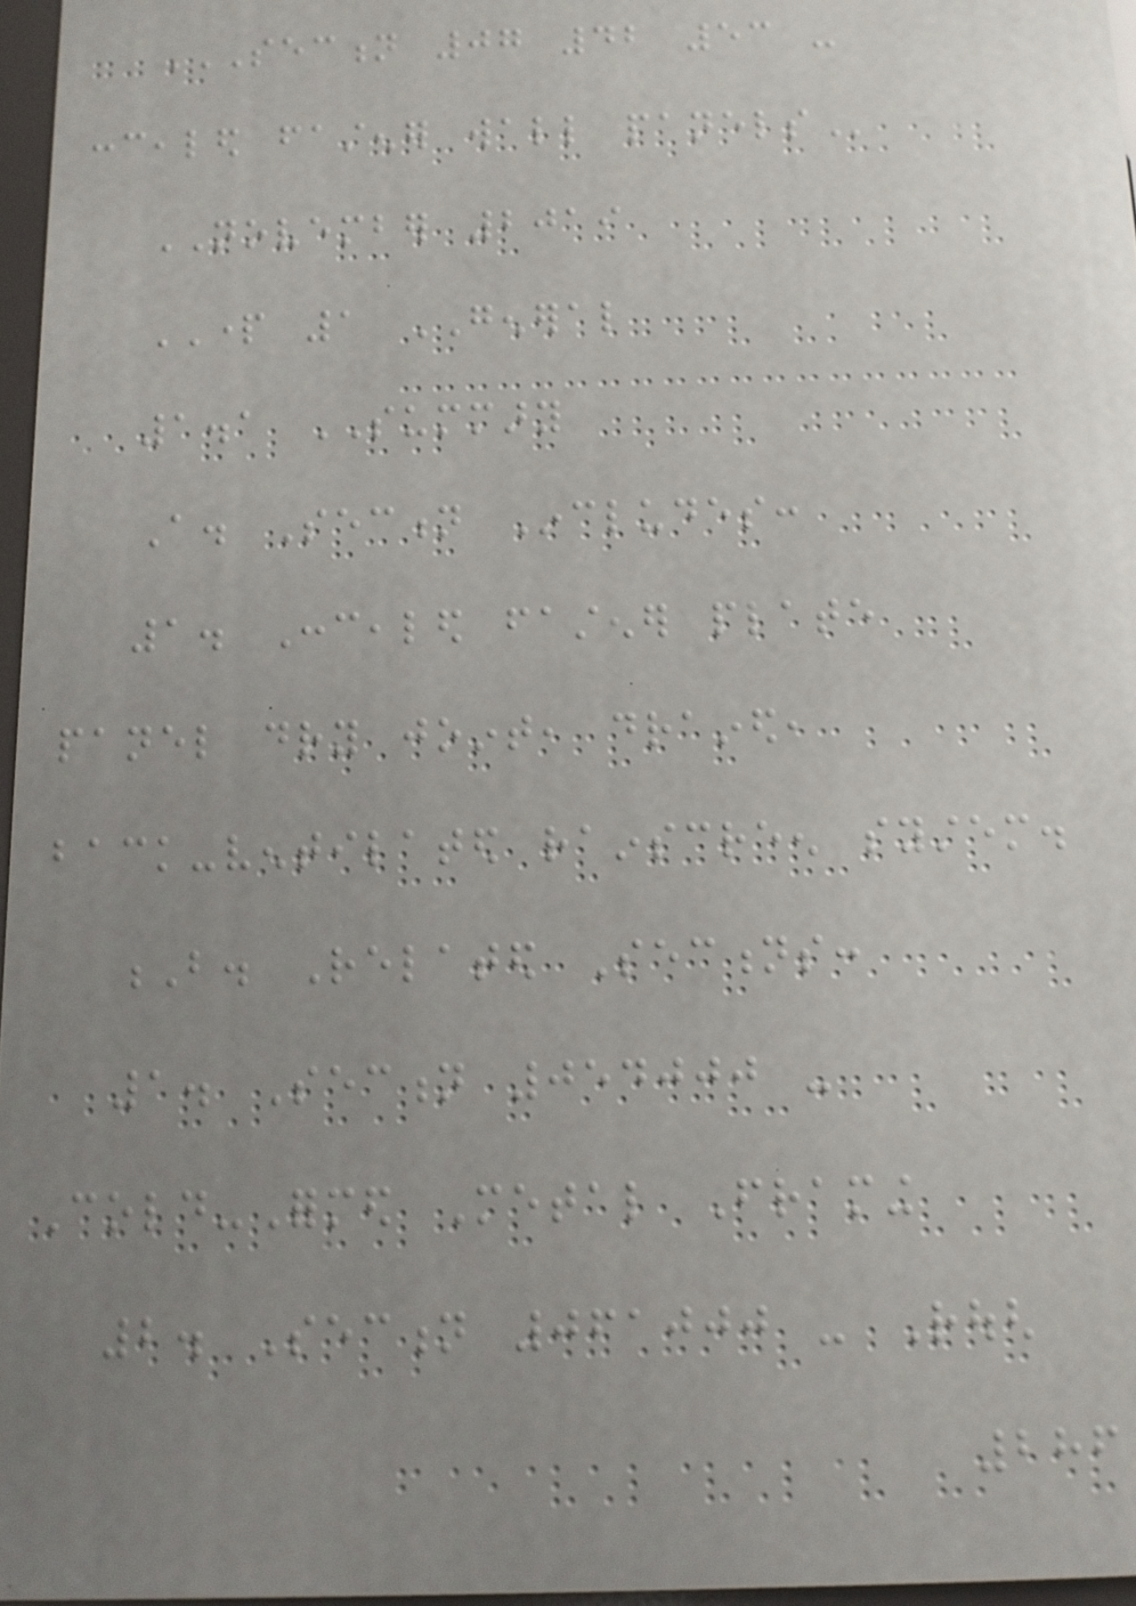SECTION 07 42 53 -
CONCEALED FASTENER WALL PANELS
NOVEMBER 2019
PART 1 GENERAL
1.1 SUMMARY
A. Section Includes:
1. Concealed fastener plate
panel dry joint, drained,
back-ventilated rainscreen system.
B. Related Sections:
1. Section 054000 -
Cold-Formed Metal Framing
2. Section 061000 - Rough
286
